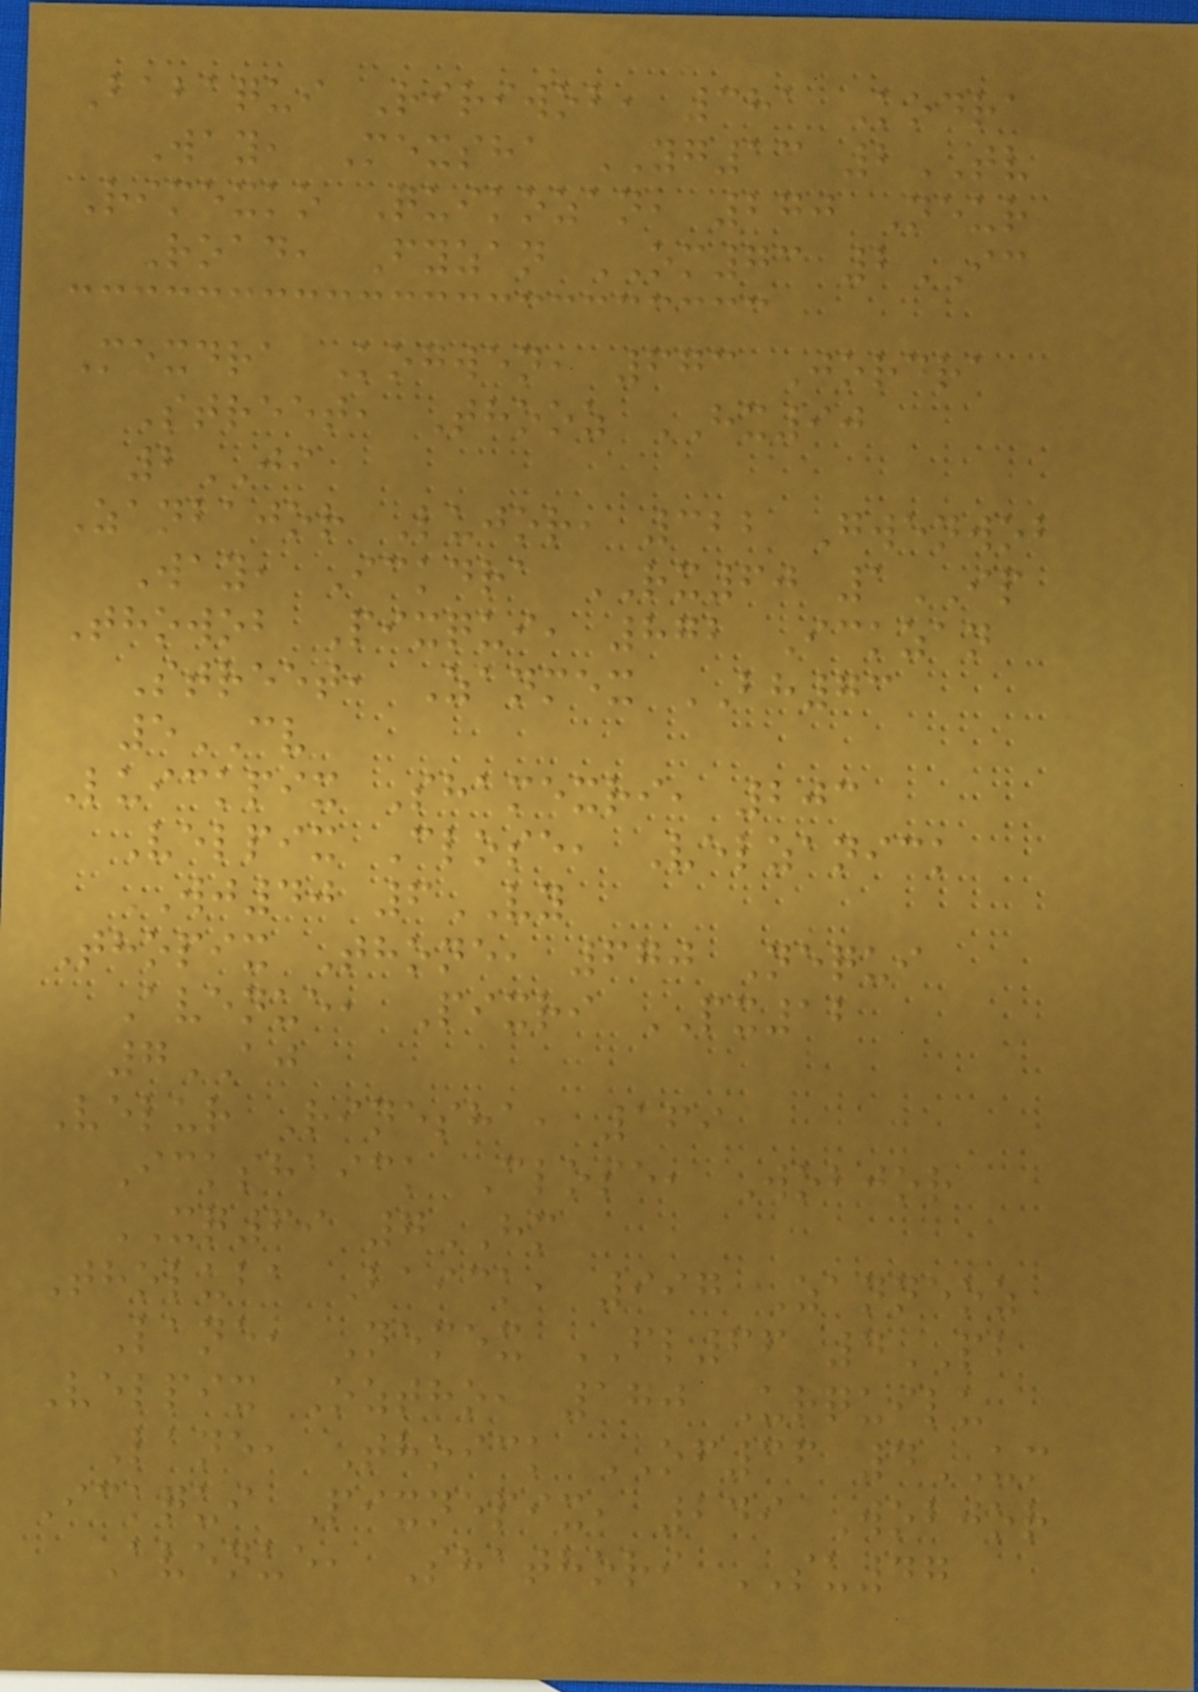Babaqui Ririwob, 381 Kodra
Way, Mexsha YG13 2TV
Rimexko Quikozan, 270 Neur
Road, Fyzan OM73 2IC
Mexdra Kogwen, 673 Jordra
Street, Thooz HX90
2JI
Zanbajor Lujor, 322 Gwenwob
Way, Ickdra RX60 1IP
Thowob Pixqui, 872 Ickzan
Street, Zanmex BH73
5CV
Luickpix Shamexri, 203
Velpix Close, Velzanick
WJ40 6VY
Thopix Thone, 670 Nequi
Avenue, Pixri PX12
7AJ
Velur Rinesha, 169
Ickshaick Close, Wobjor
XQ69 7HM
Tholuba Baick, 997 Zanneoz
Lane, Nemex FL66 4PB
Velpix Oztho, 170 Urquilu
Lane, Thoick OF36 4UM
Ickqui Pixnepix, 249 Wobjor
Avenue, Shathori SU47
